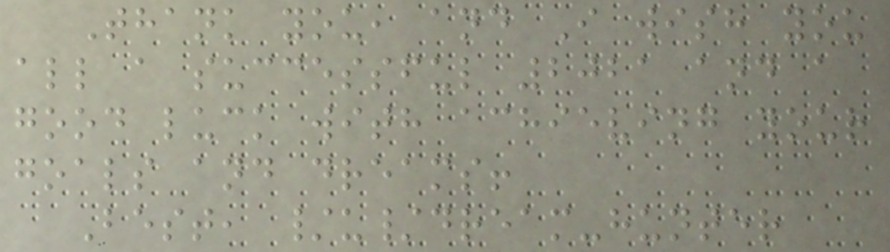Thank you, and I wish you
all a successful 2021 and a
good luck with achieving your
goals and dreams!
Best, /u/dream-hunter
